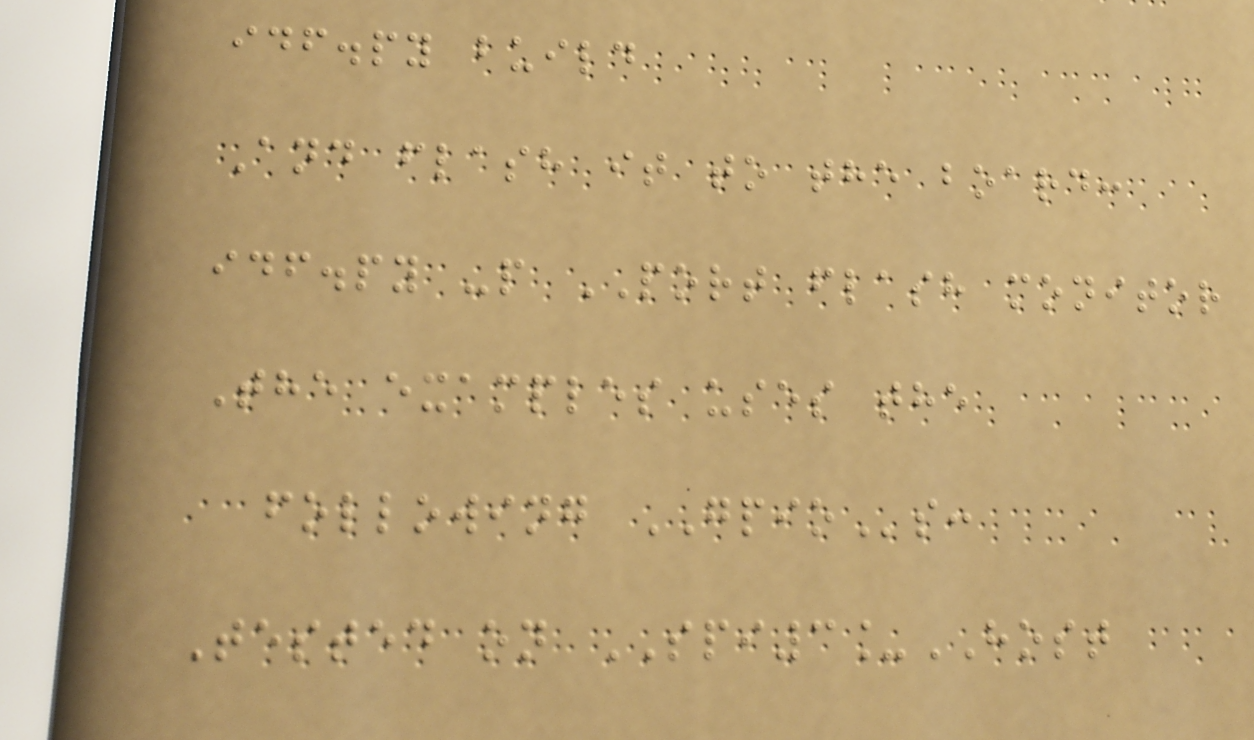idf.py build
And flash it to the board:
idf.py -p PORT flash monitor
The examples uses the
following GPIOs:
Tested on SPI3_HOST
